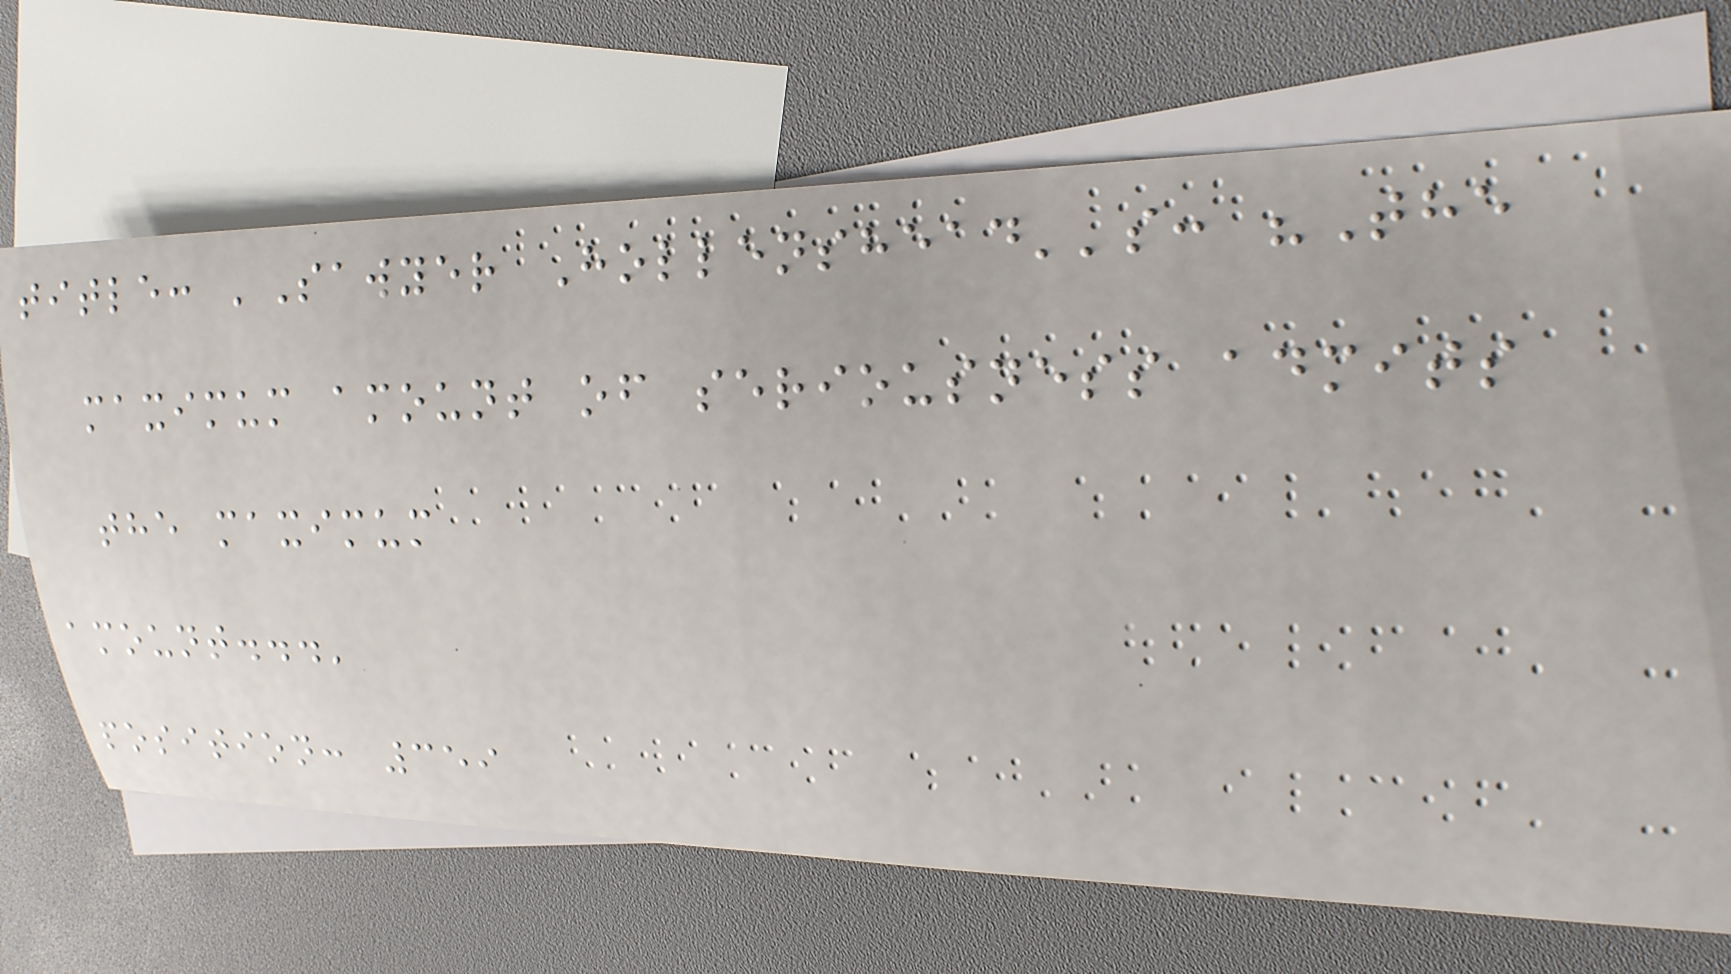title: 'Sawyer Hollenshead''s: "The
maximum amount of seriousness admits
the maximum
amount...'
position: 359
